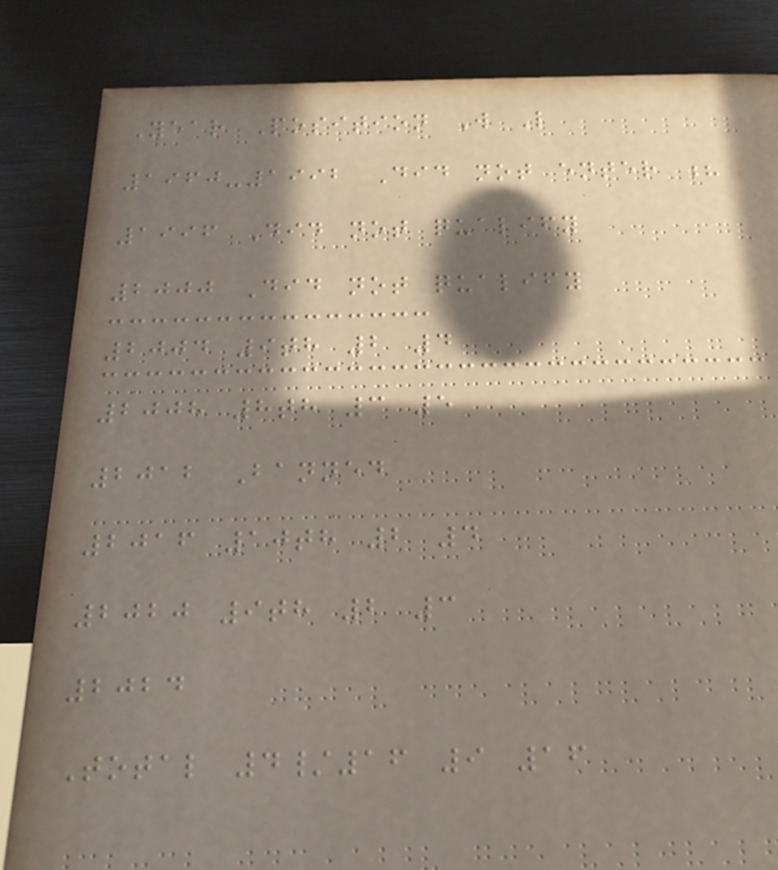Year Position W L
1960-1992 Did not enter ?
1996 Did not qualify
2000 Did not qualify
2004 9th 2 4
2008 8th 3 5
2012 Banned
2016 10th 2 4
2020 9th 2 3
2024
Total 4/16 9 16
